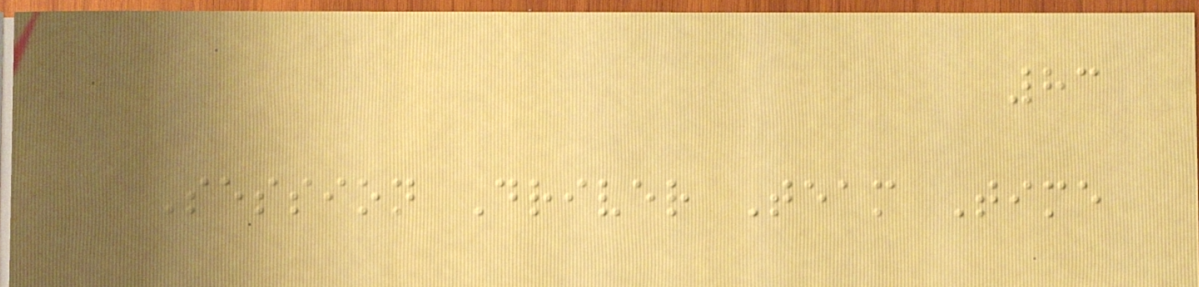83
Session Driver Team Time
